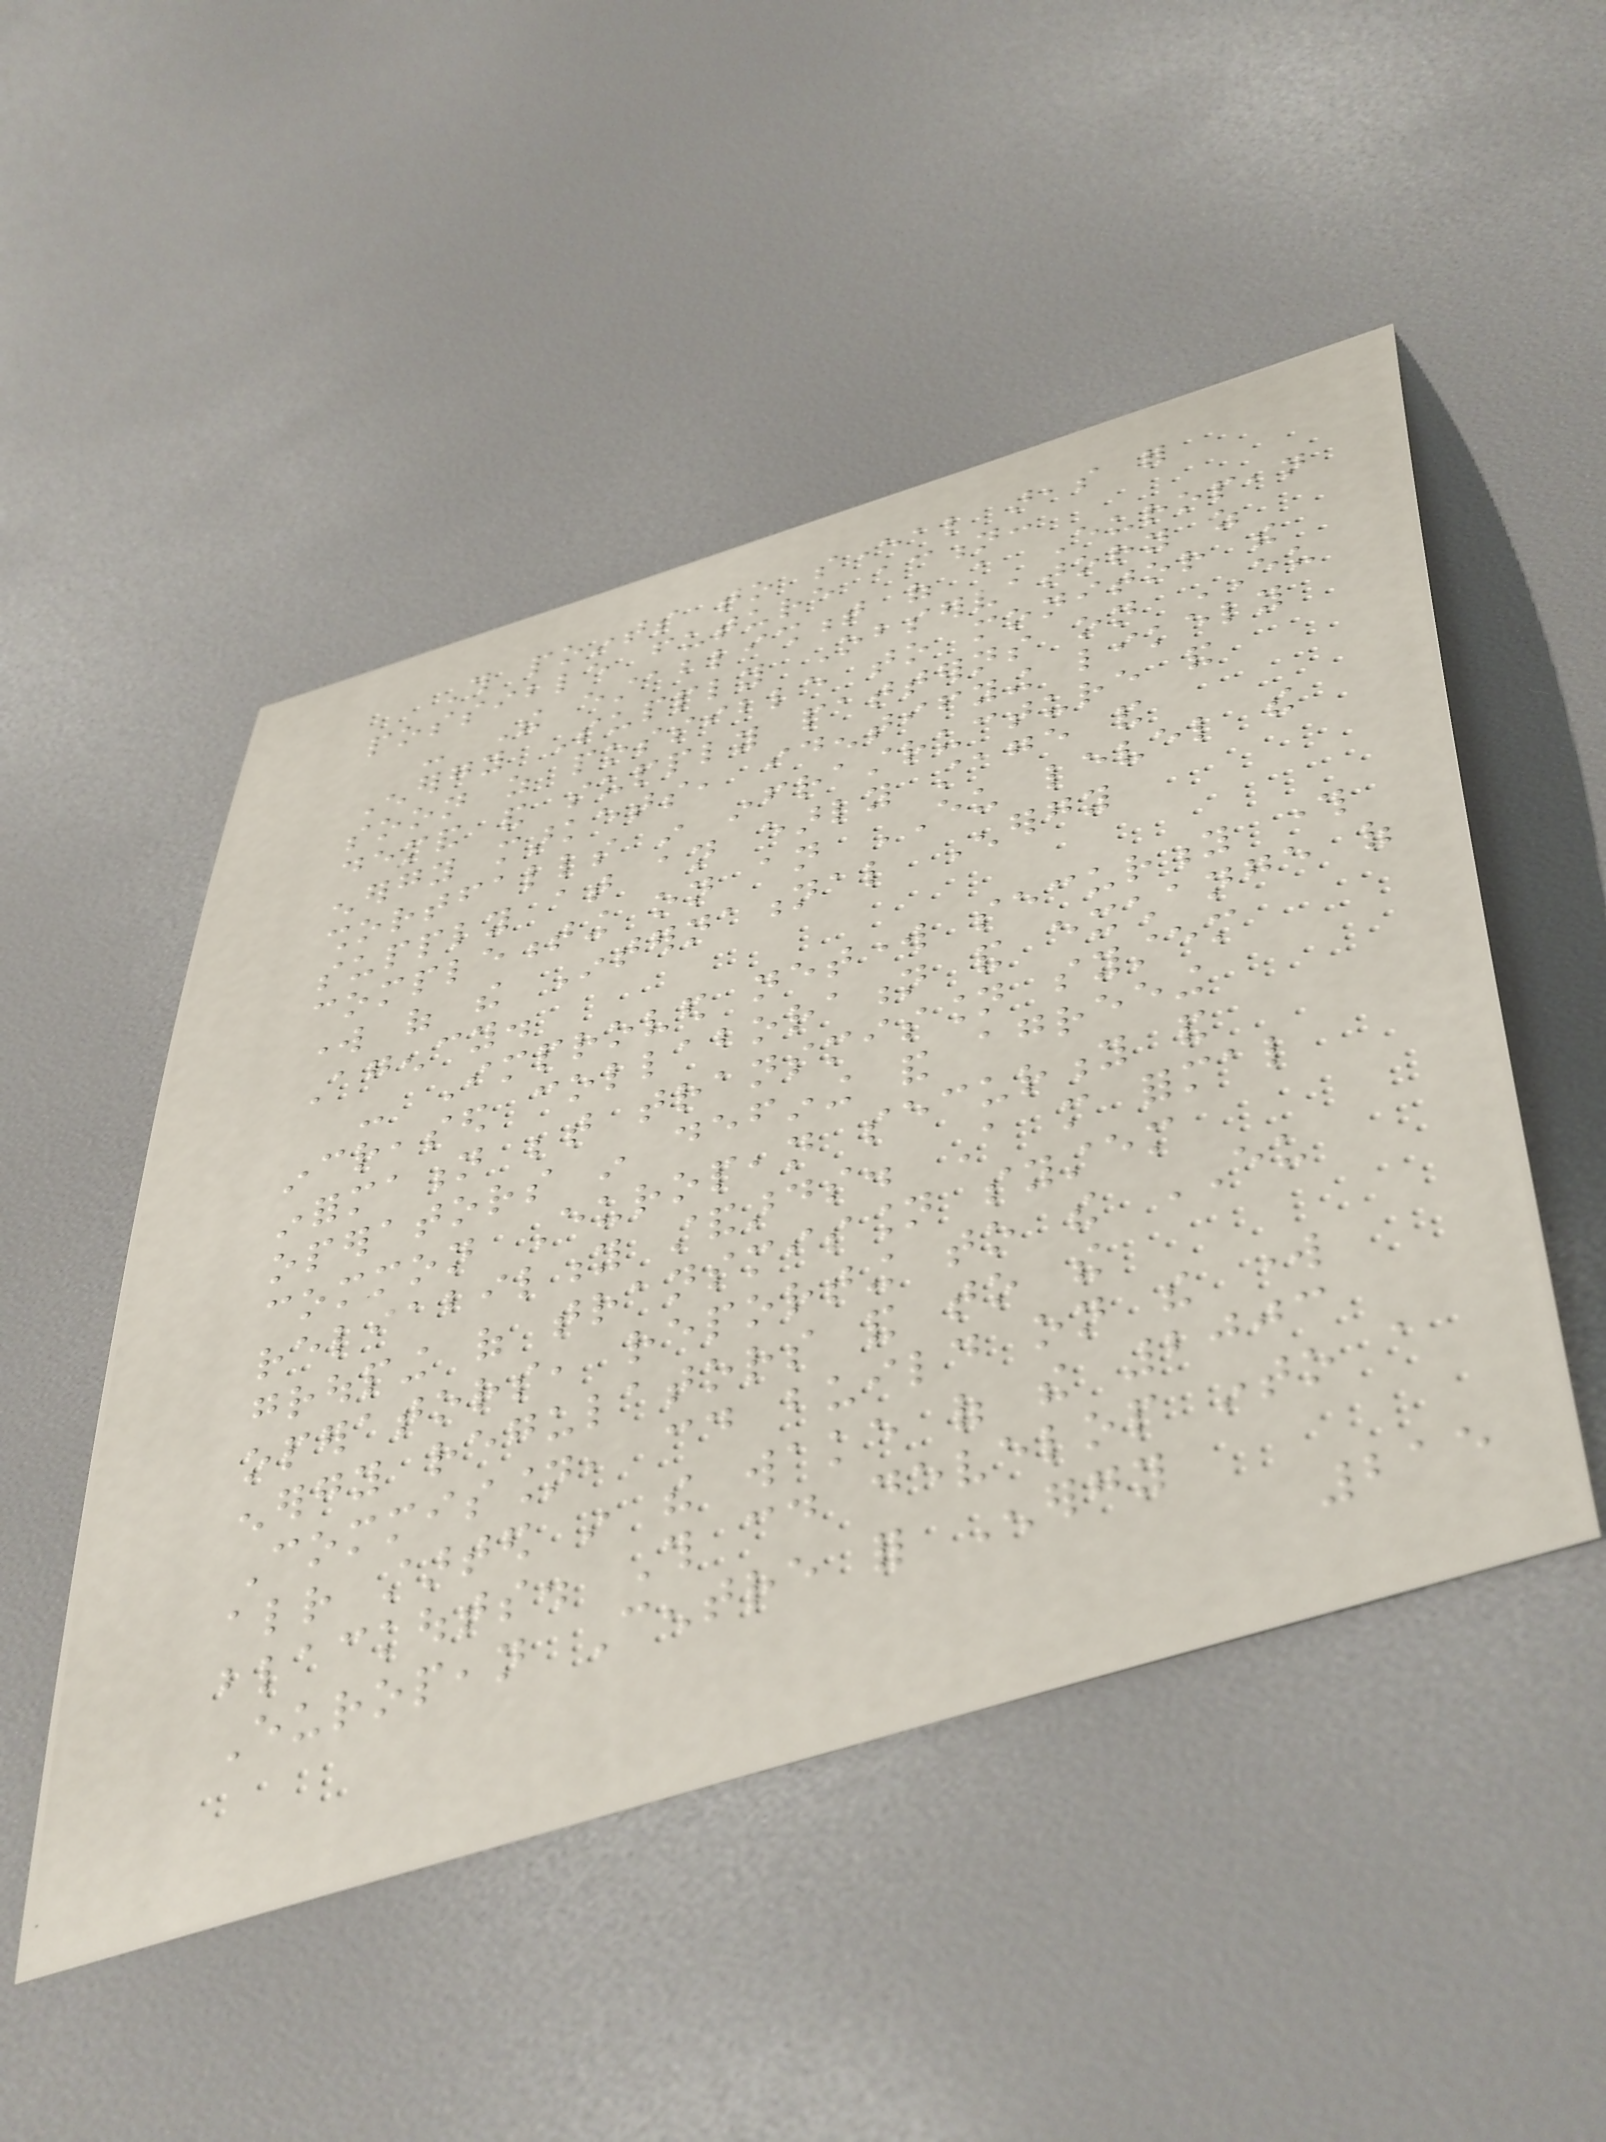This points to several areas for
possible future action:
- The establishment of a European
Energy Supply Observatory as
soon as possible to monitor the
demand and supply patterns on EU
energy markets, identifying likely
shortfalls in infrastructure and
supply at an early stage and
complementing on an EU level the
work of the International Energy
Agency.
- Improved network security through
increased collaboration and exchange of
information between transmission system
operators in defining and agreeing
common European security and
reliability standards. A more formal
grouping of transmission system
operators, reporting to the EU
energy regulators and to the
Commission, could build on the work
already started in the wake of the 2003
blackouts. This could develop into a
European Centre for Energy
215
